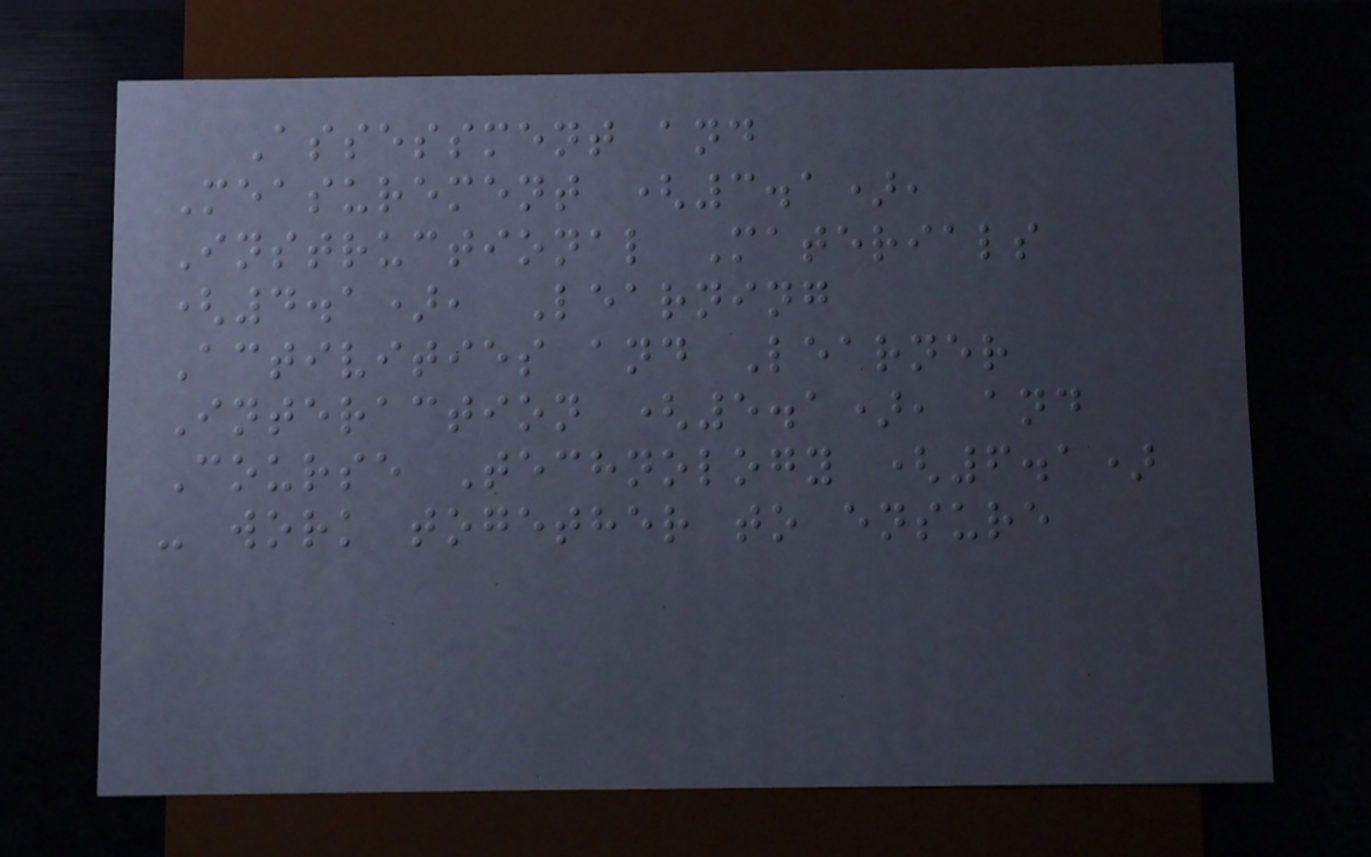Assessment and
Measurement (3.1),
Instructional Materials
(4.1), Learning
Activities and Learner
Interaction (5.1), and
Course Technology (6.1)
- work together to ensure
